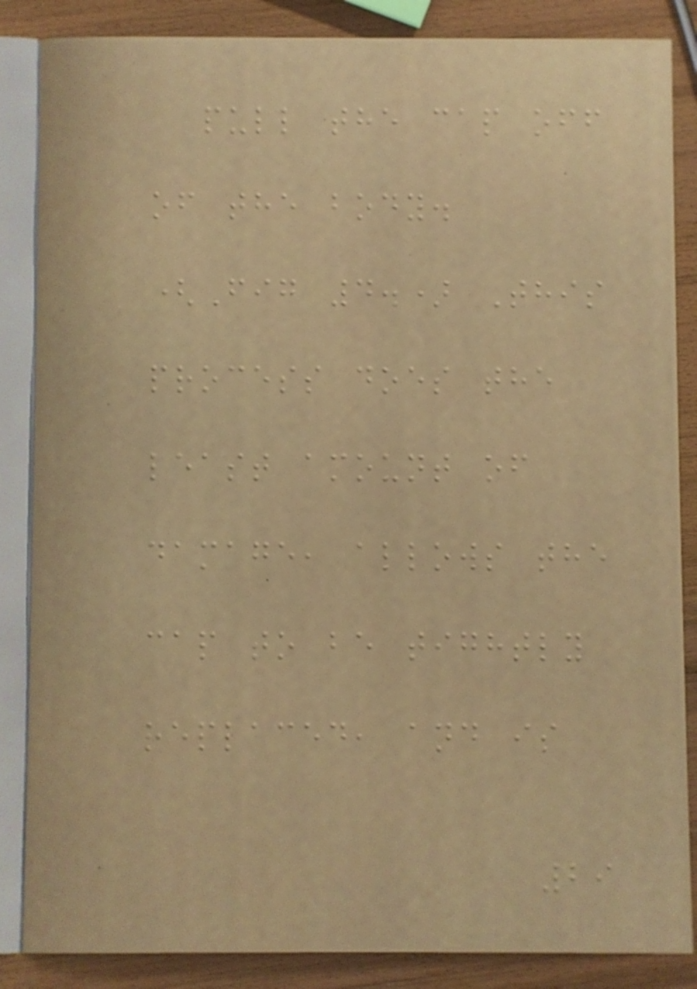pull the cap off
of the body.
(Fig 4.) This
process does the
least amount of
damage, allows the
cap to be tightly
replaced, and is
29
